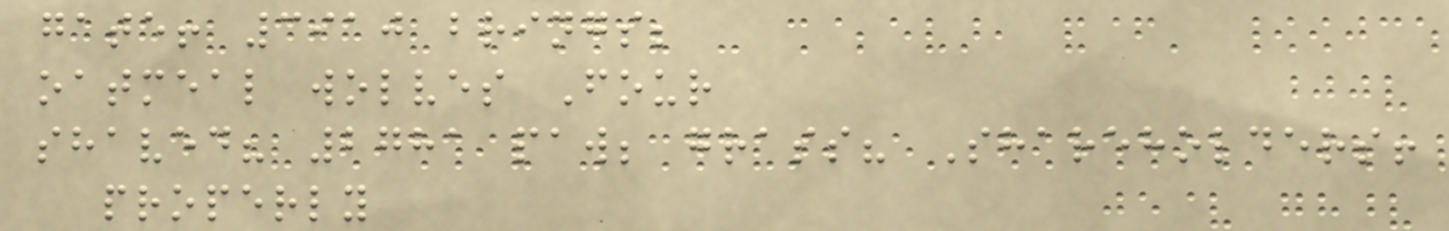gate! 3910 brings;
oatmeal wolves Four
shaved? 2781 paw; grass? Shareholders!
properly
